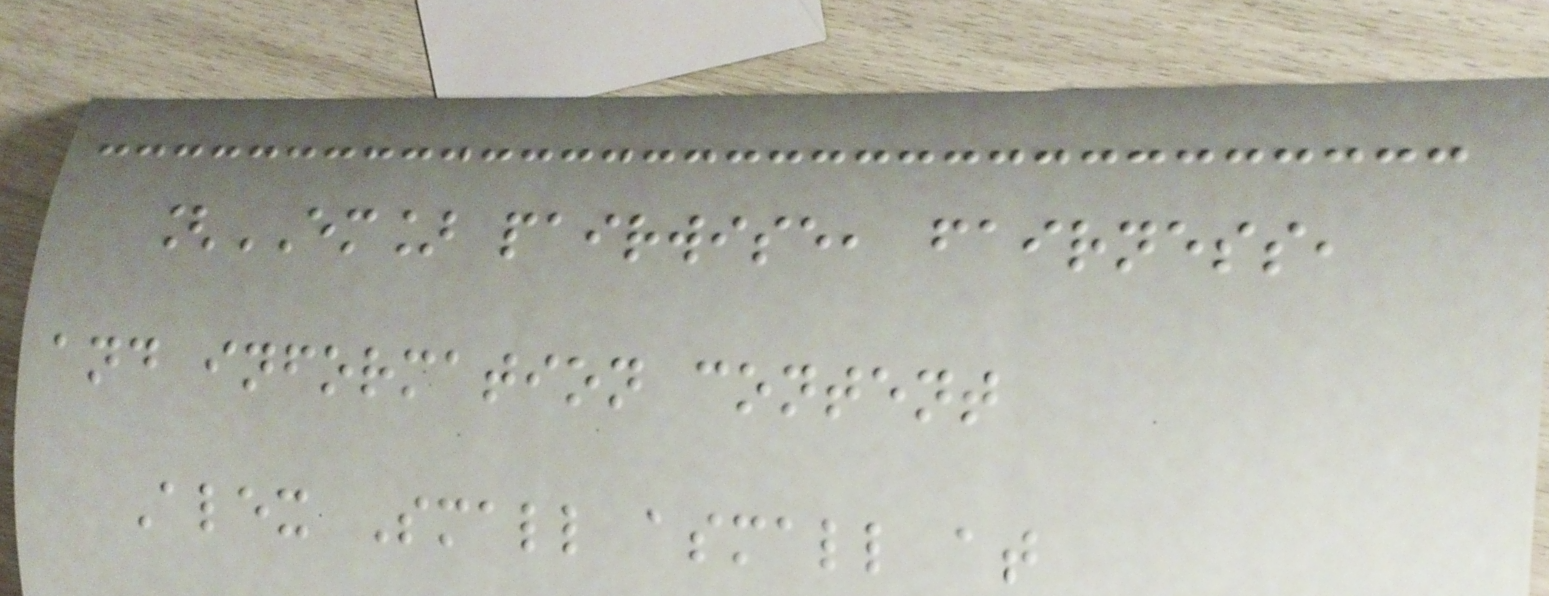[EM] pairwise, fairness,
and information content
Alex Small asmall at
